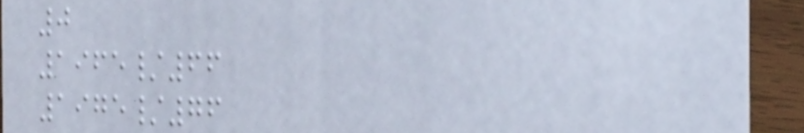0
1965/66
1975/76
